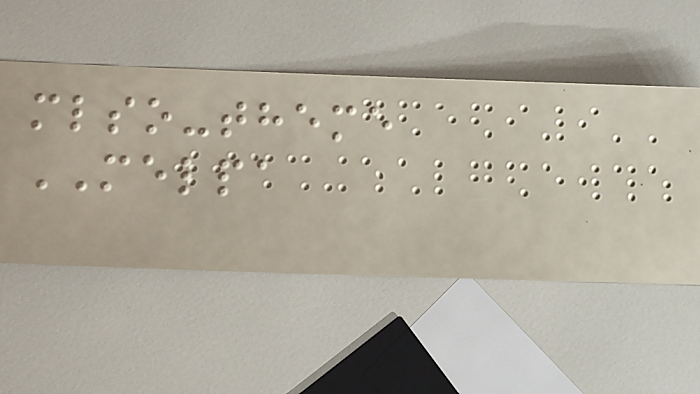mlso-theme
MELPA
